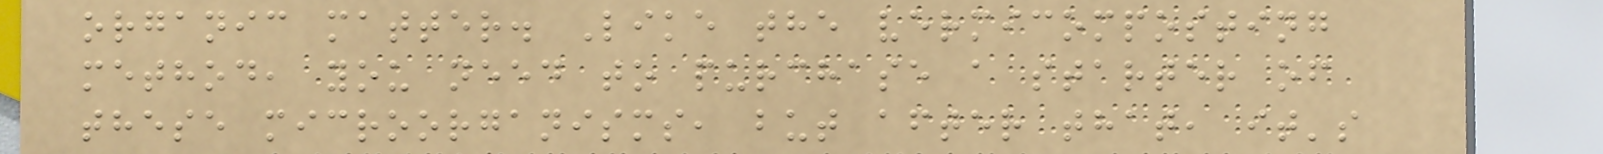organic matter. Like the vermicomposting
method, you need to purchase a starter of
these microorganisms, but after that, it's
